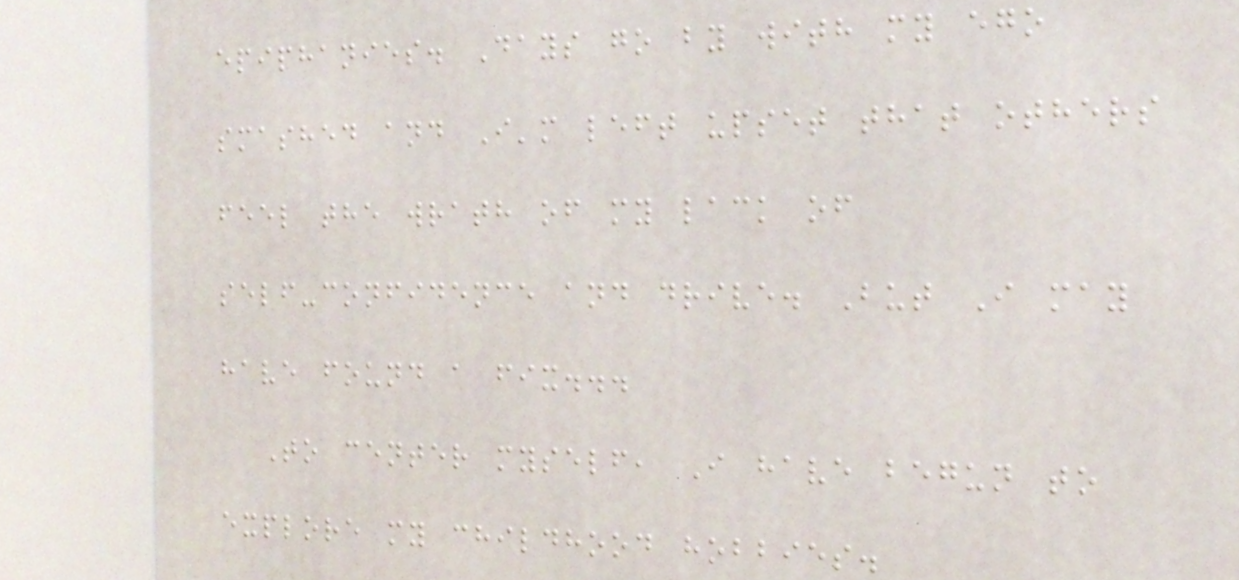epiphanies. Days go by with my ego
smashed and I'm left upset that others
feel the wrath of my lack of
self-confidence and drive. But I may
have found a fix...
To center myself, I have begun to
explore my childhood hobbies.
